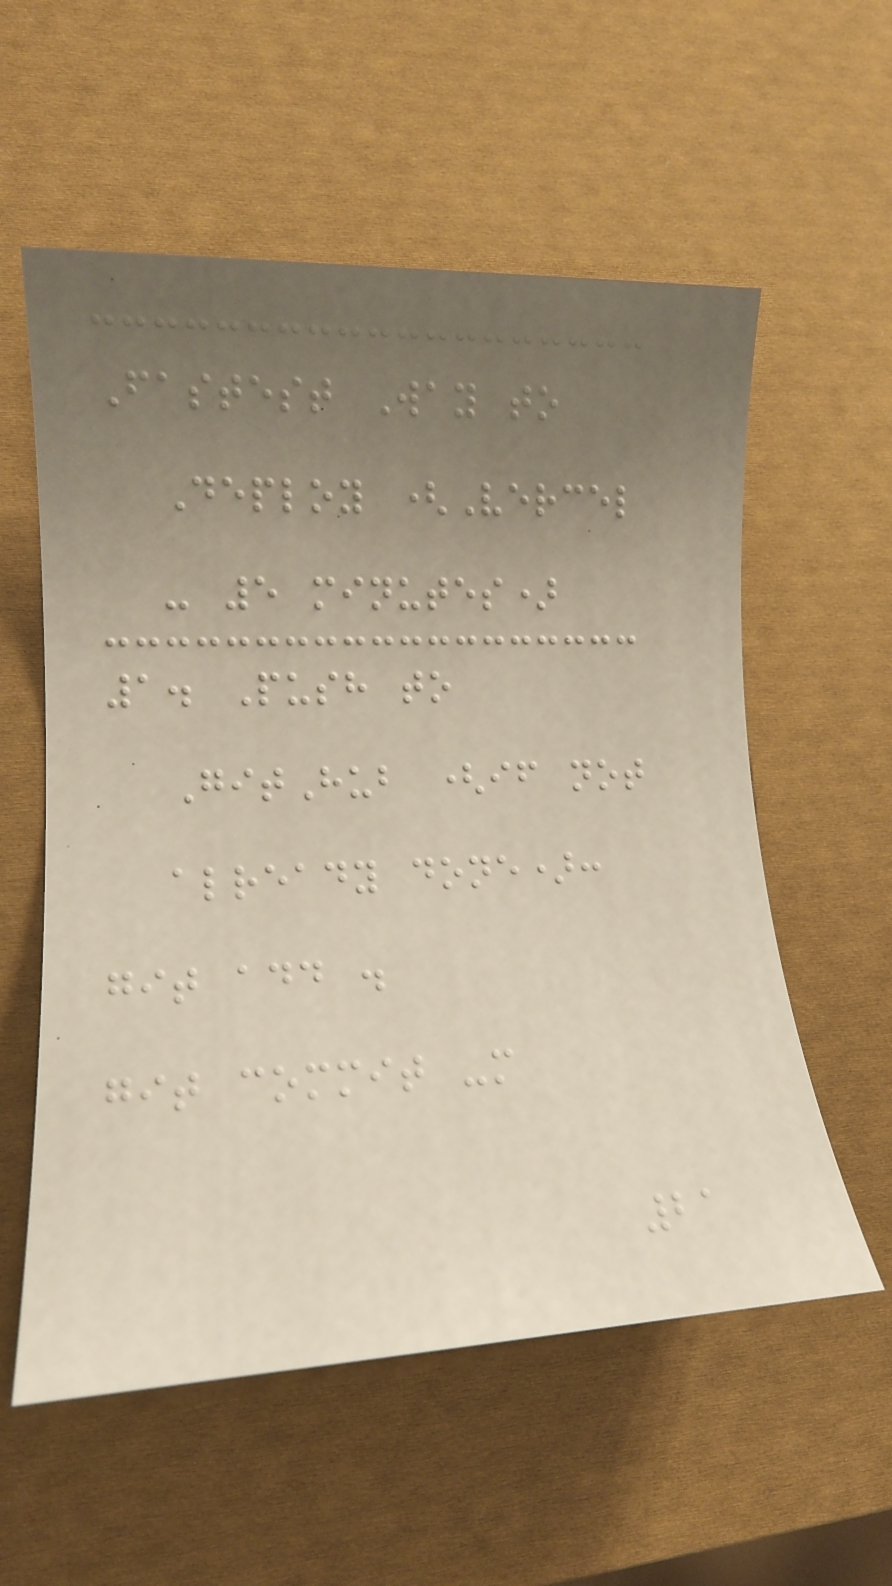Fastest Way to
Deploy (Vercel
- 5 minutes)
1. Push to
GitHub (if not
already done):
git add .
git commit -m
21
